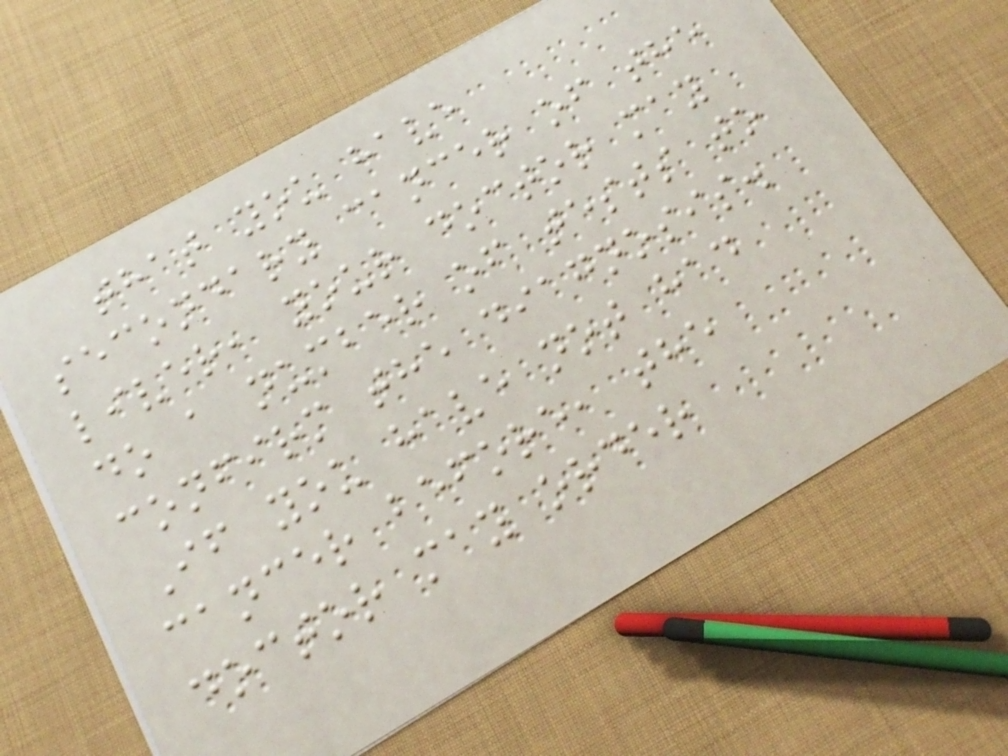that you have
secondary cancer of the
liver, your doctor may
do a number of tests to
confirm the diagnosis.
If you have not had
cancer before, the
doctor may order
